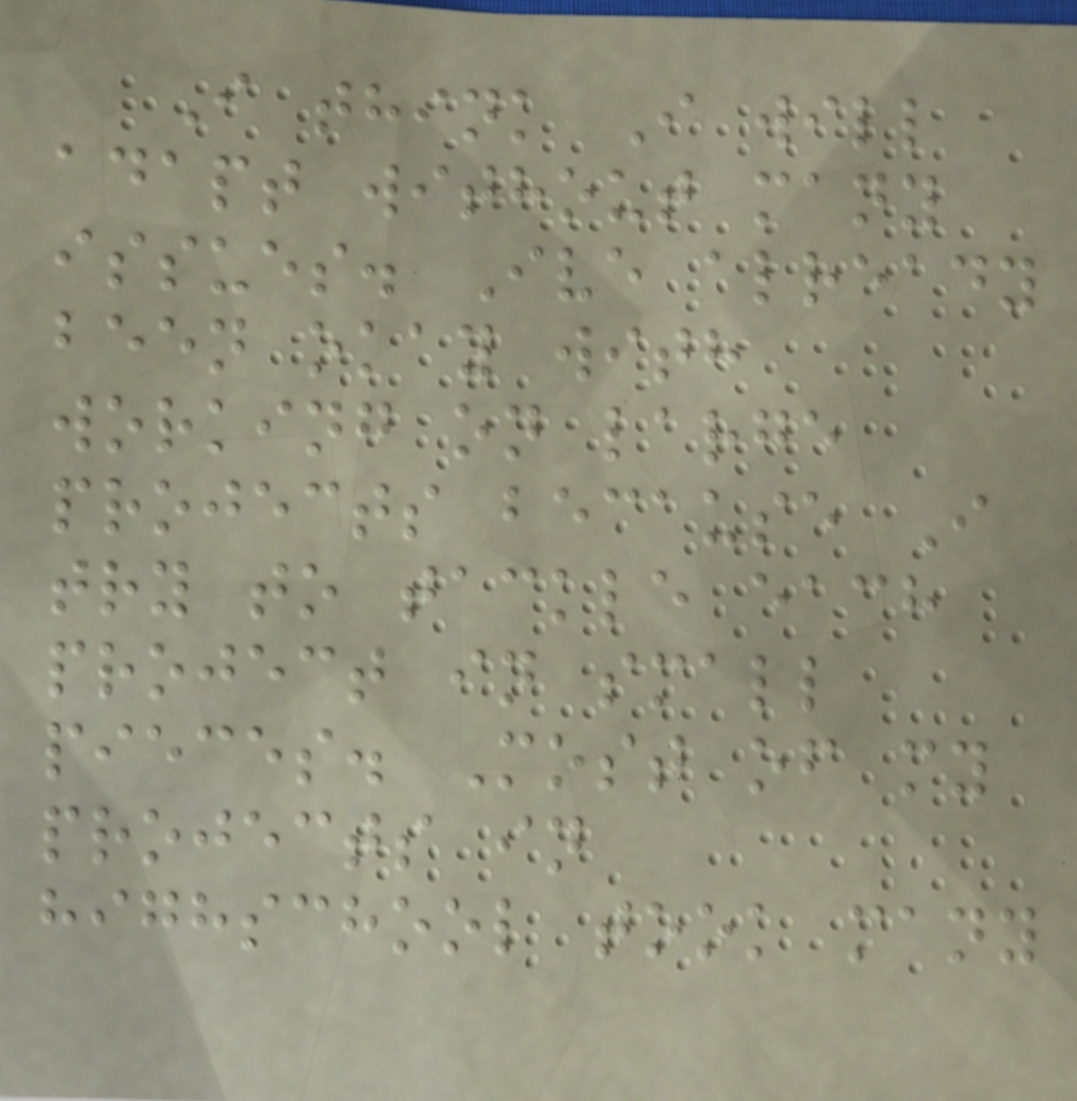I think I will
adapt without many
issues. Ive already
been okay with
working on large
projects because I
try to tackle each
project in small
pieces. Most of my
projects in
highschool took many
